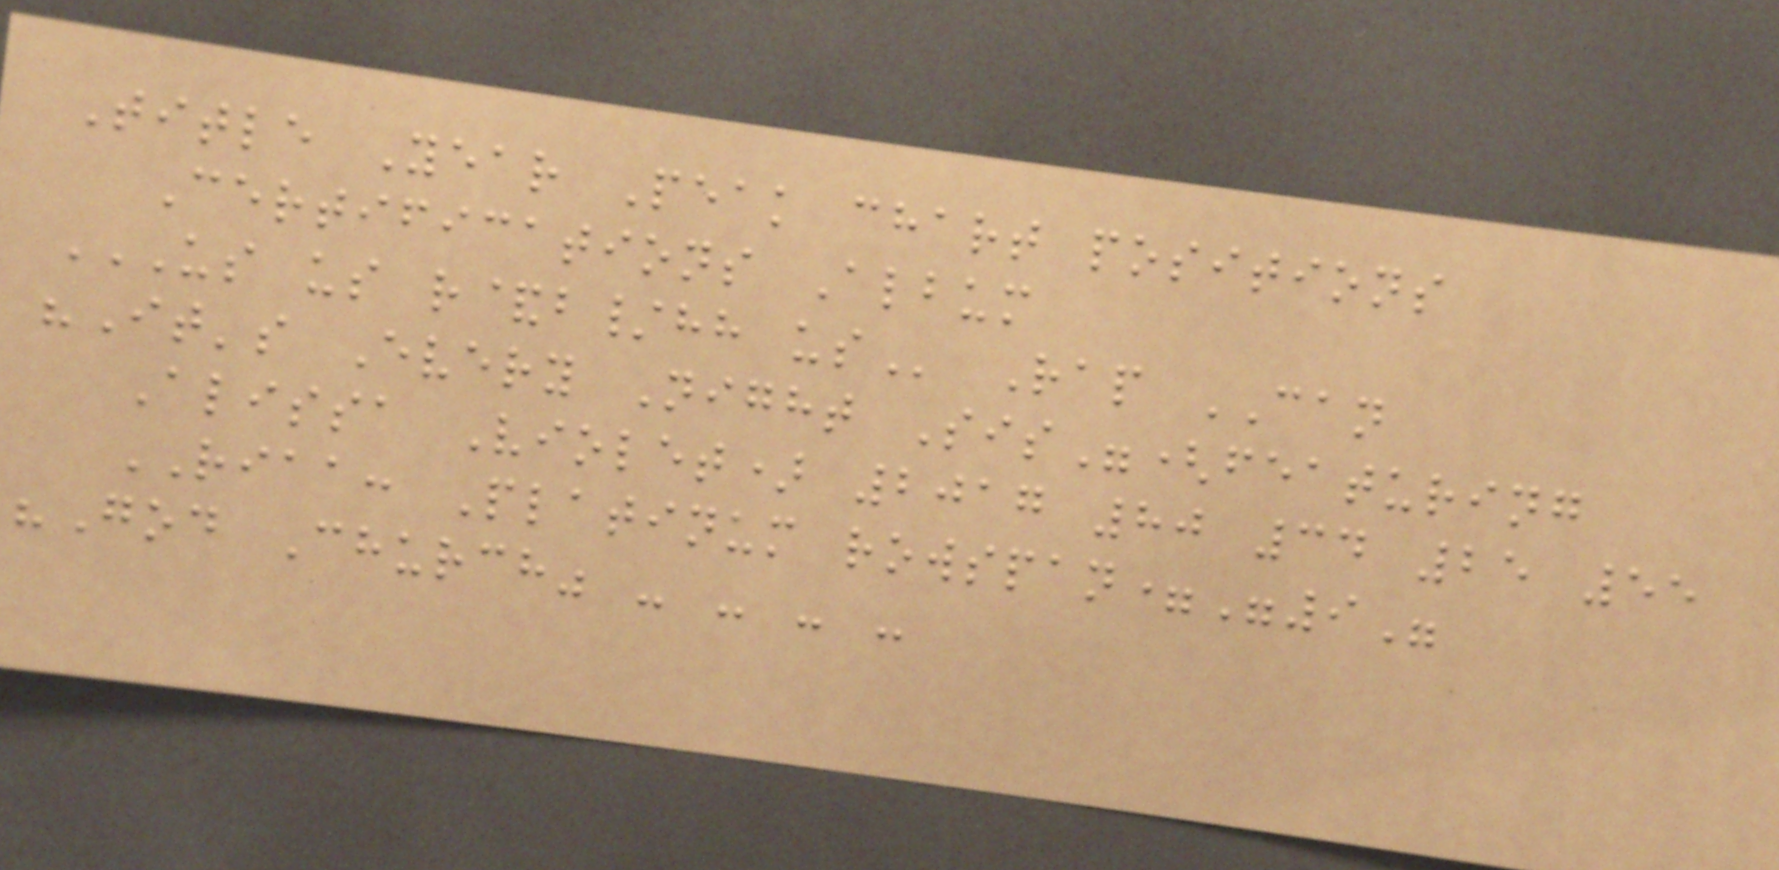Title Year Peak chart positions
Certifications Album
US US R&B/HH US Rap CAN
"It's Every Night Sis"(featuring
Alissa Violet) 2017 80 34 25 55
RIAA: Platinum rowspan="9"
"God Church" - - - -
